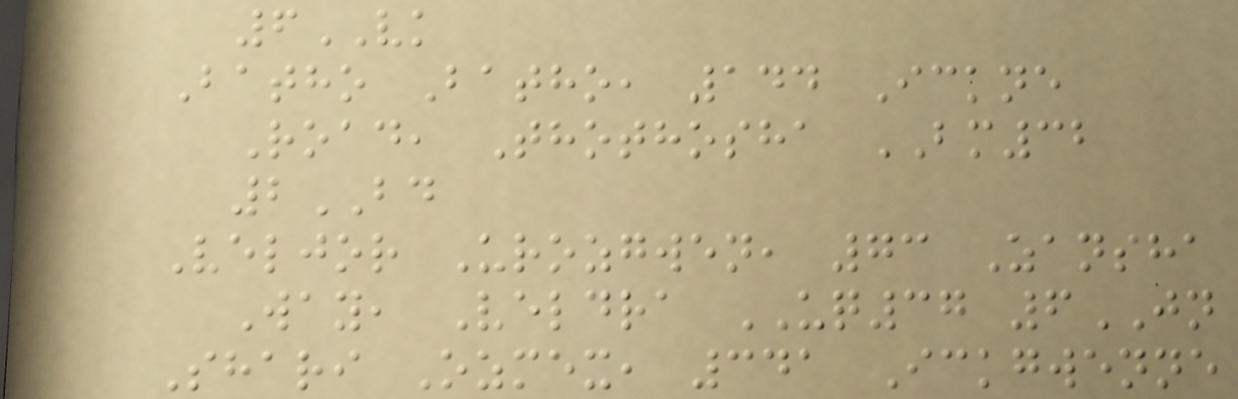6VK
Batho Batho, 144 Ickne
Road, Thothosha BM32
2BD
Veljor Urozgwen, 73 Zansha
Way, Veldra UQ37 6JN
Shari Ozmex, 341 Ickgwenne
